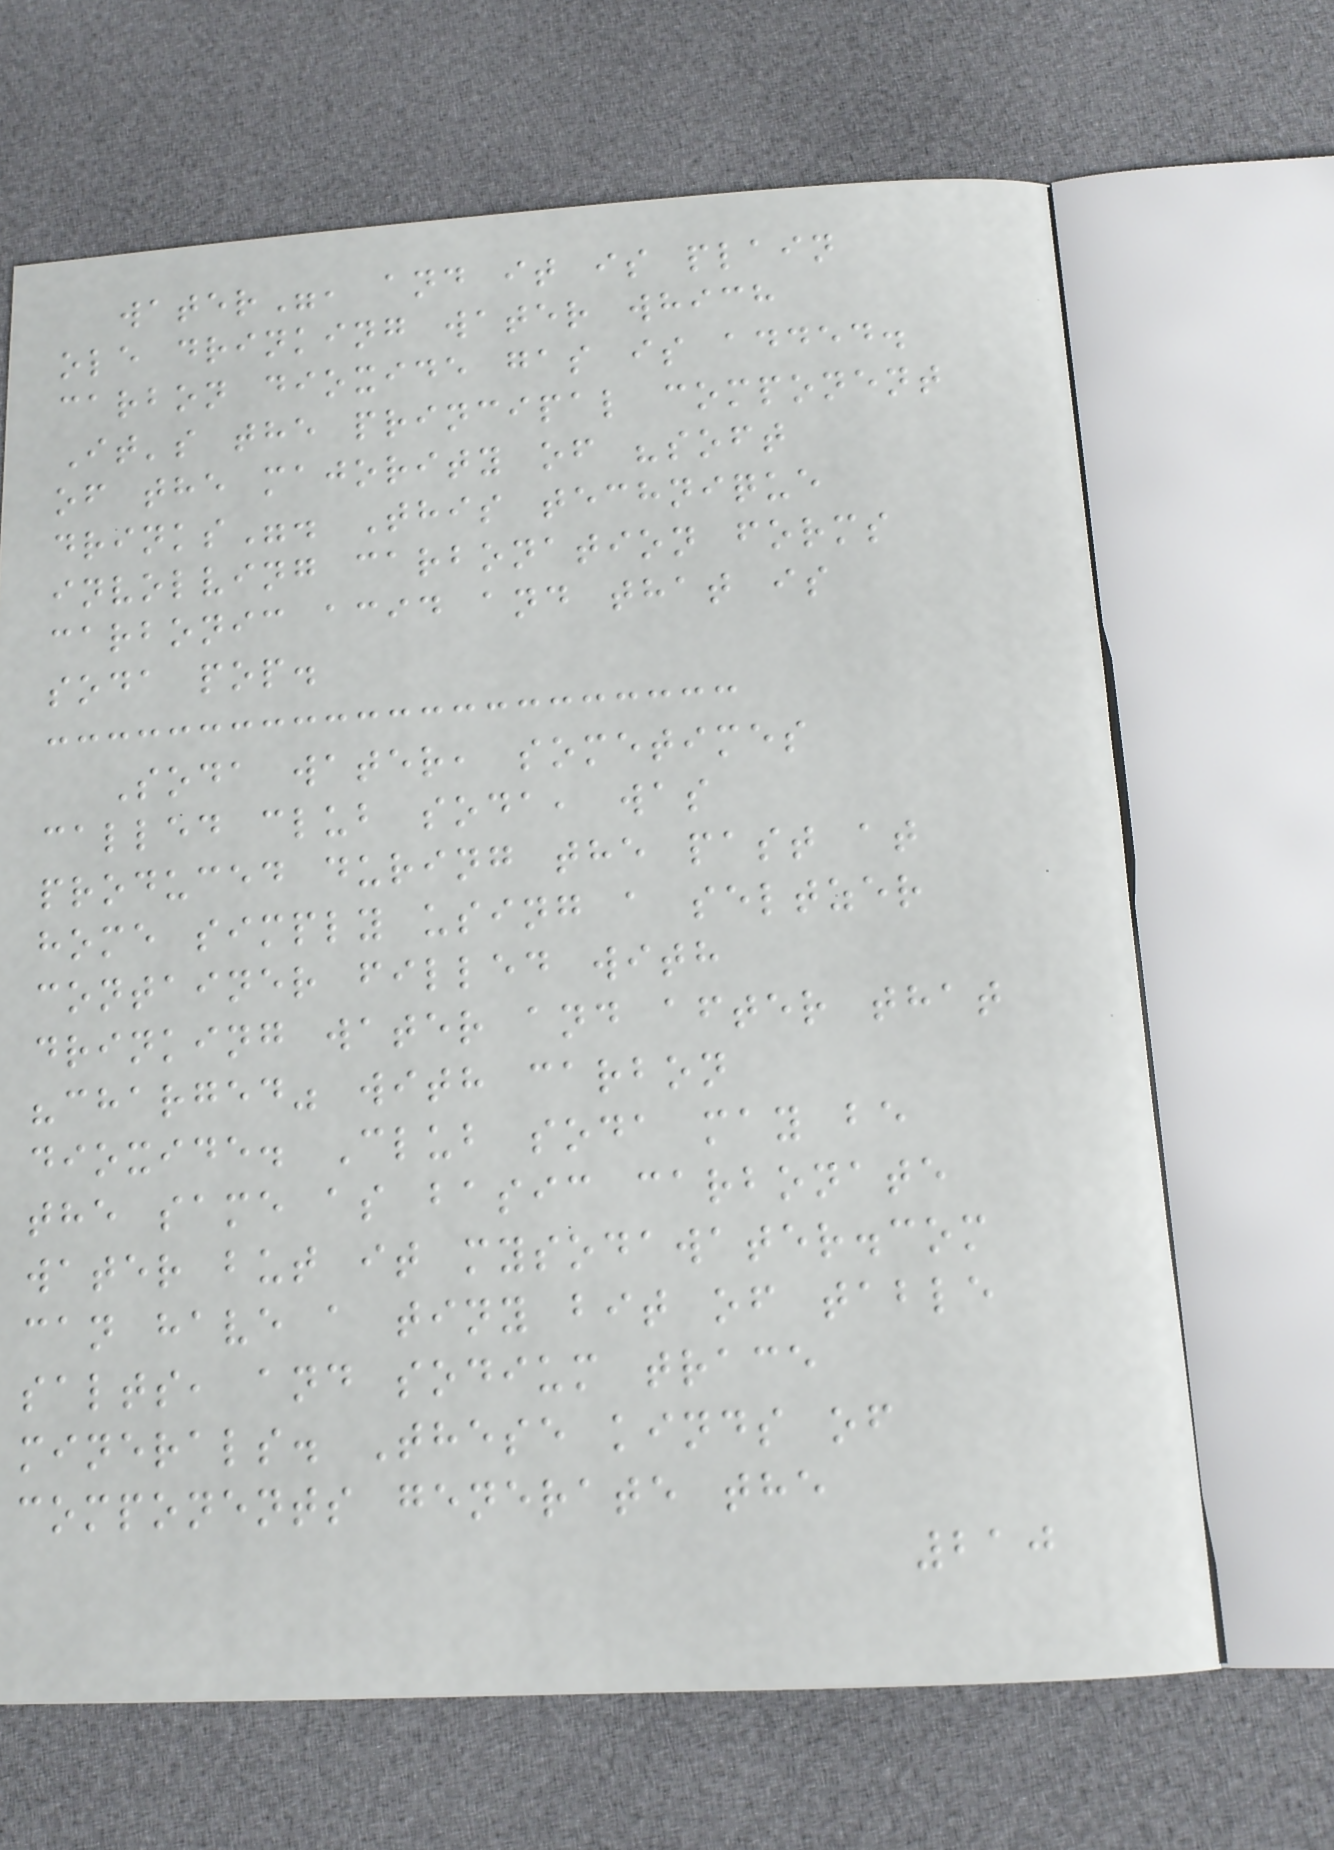water", and it is plain
ole drinking water which
carbon dioxide gas is added.
It's the principal component
of the majority of "soft
drinks". This technique
involving carbonation forms
carbonic acid and that is
soda pop.
Soda water, sometimes
called club soda, was
produced during the past at
home simply using a seltzer
container filled with
drinking water and after that
"charged" with carbon
dioxide. Club soda may be
the same as basic carbonate
water but it mysodawater.com
can have a tiny bit of table
salts, and sodium trace
minerals. These kinds of
components generate the
210
